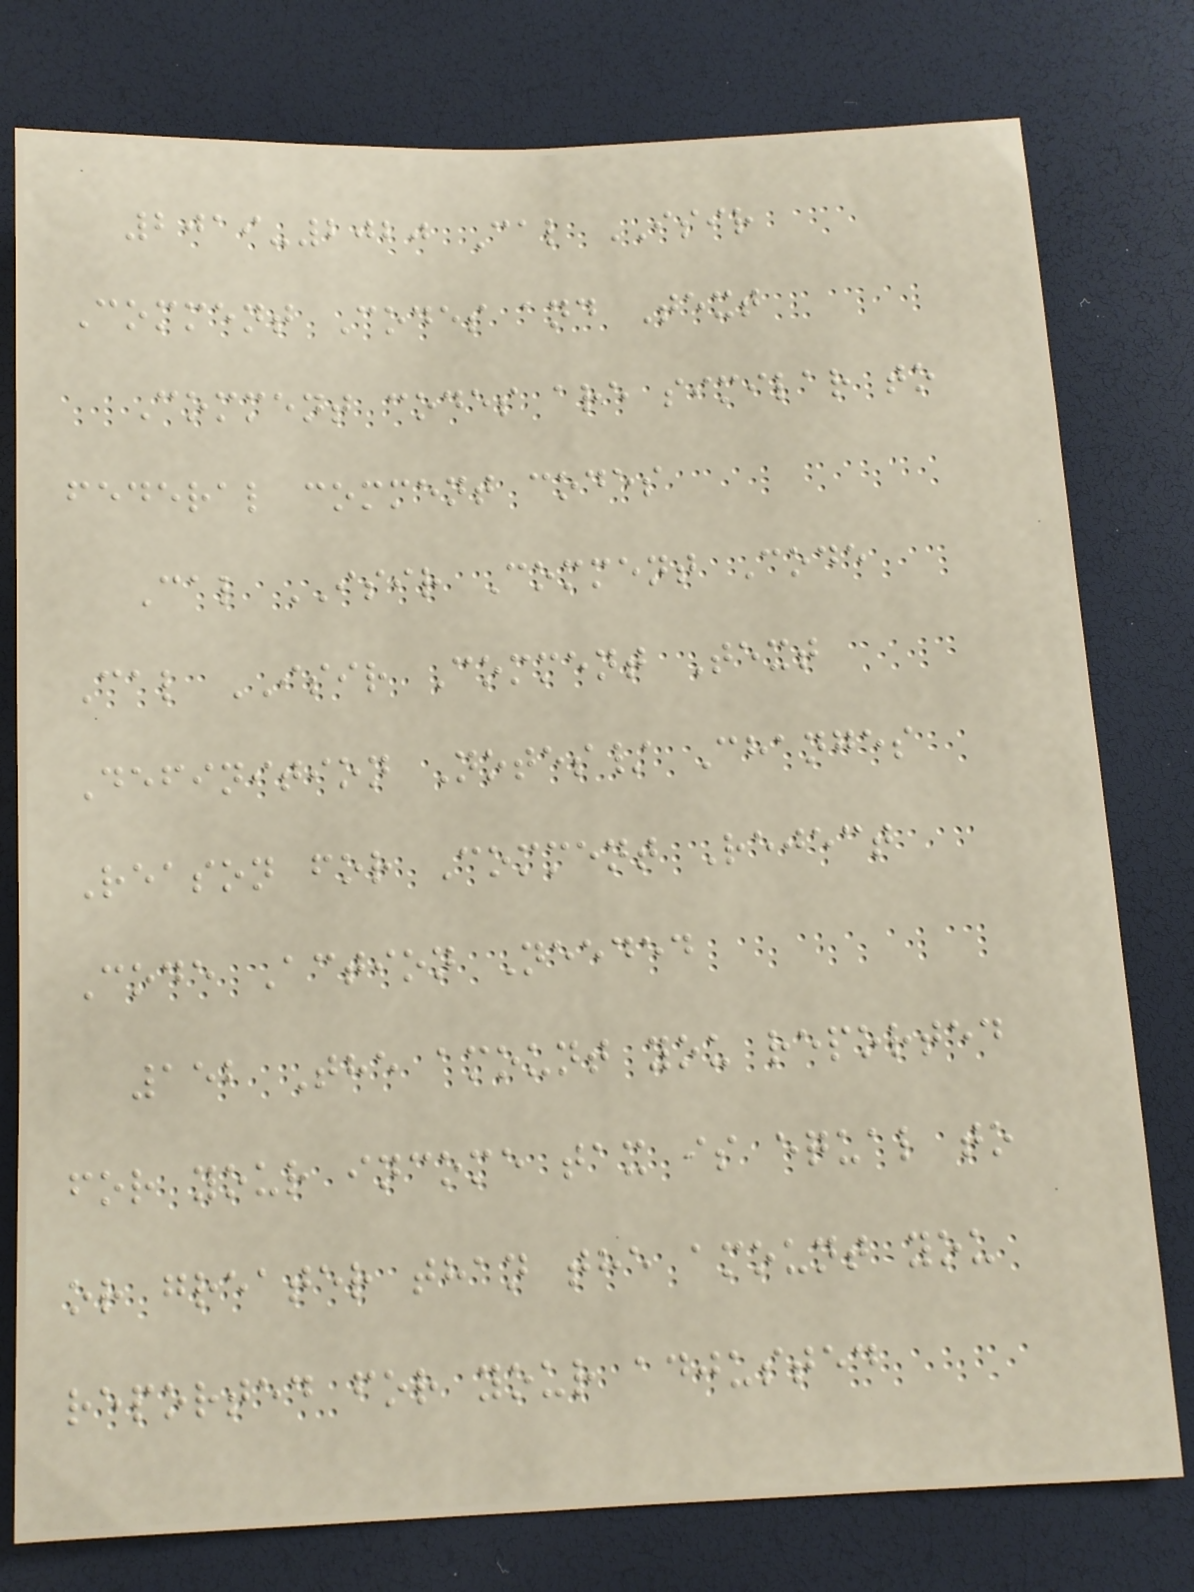2019-2020 Cal ISIR
Comment Codes and Text
Comment codes are similar to
federal comment codes
Cal ISIR Comment Code
Cal ISIR Comment Text
Definition Notes/ Changes
Reason for Comment Reject
Code Action Needed
152 The amount you reported
for your income tax is equal to
or greater than the amount you
reported for your adjusted
